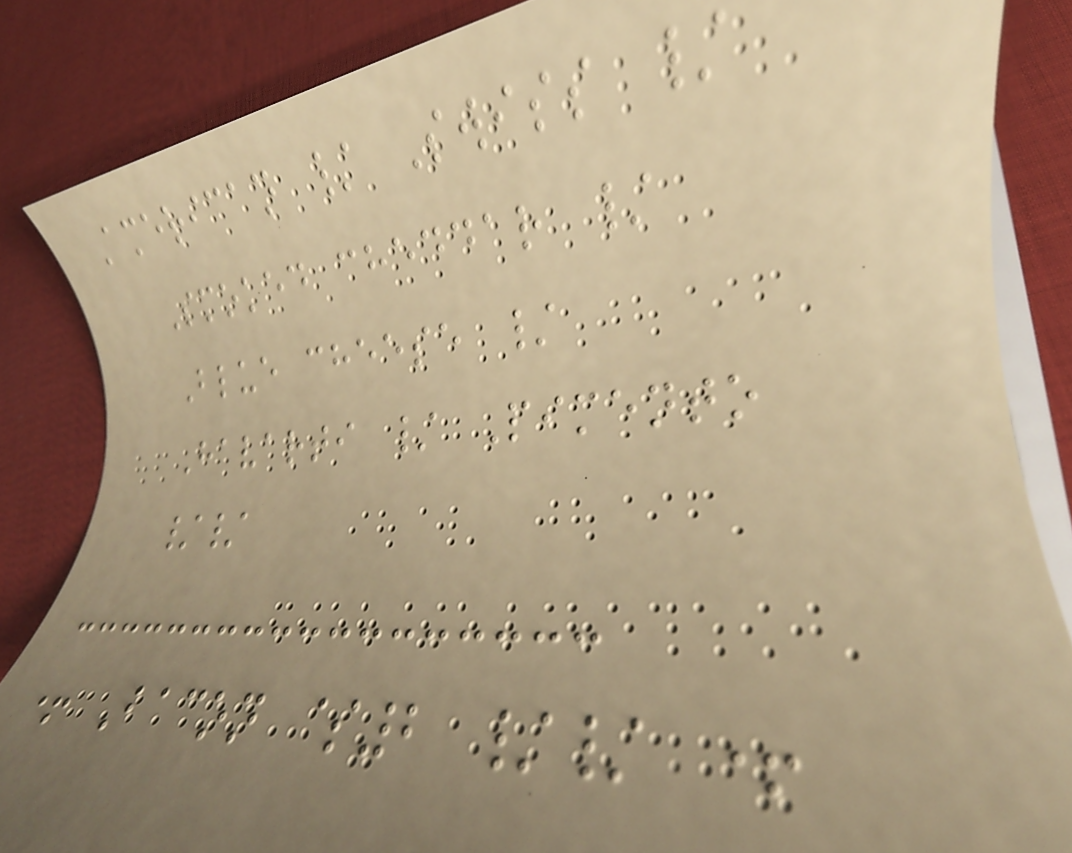American / Swiss /
Smoked cheddar /
Blue cheese /
Havarti / Pimento
//
+ Bacon $2 // +
